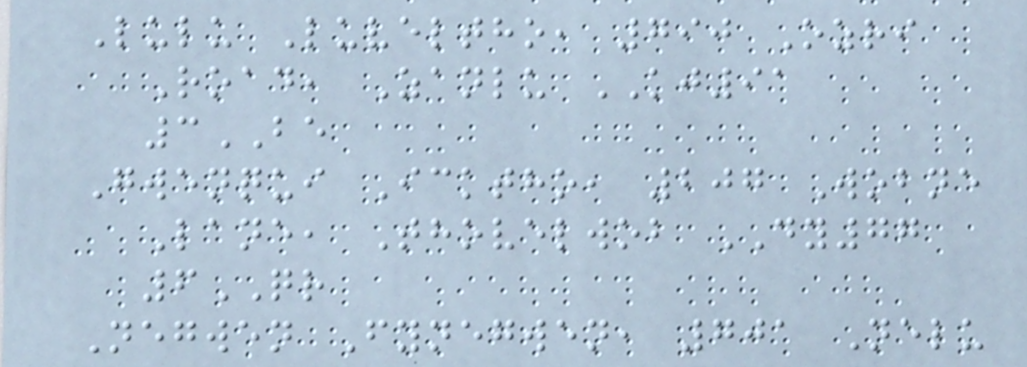Lulu Luveltho, 790 Ozri
Road, Zanlu KJ91
3BE
Gwenqui Icktho, 207 Wobne
Lane, Thovelwob DY77
6QR
Negwen Fynegwen, 701 Nelu
